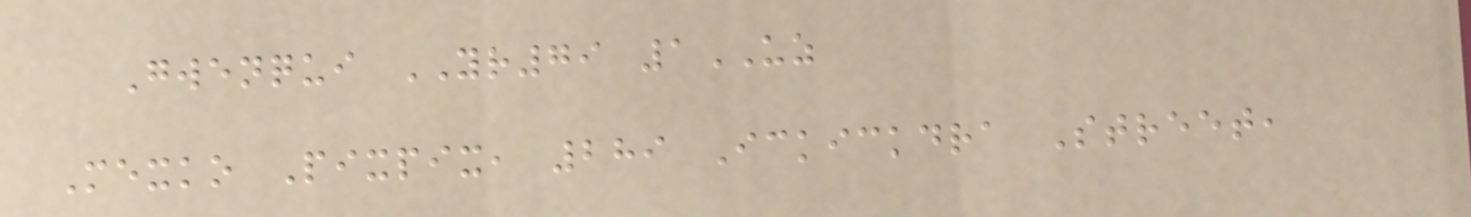Gwenqui YR79 1UZ
Mexko Pixpix, 289 Ickickdra Street,
